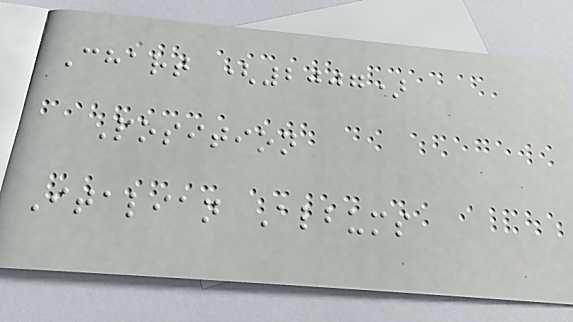Chart (2007)
Position
Italian Albums
